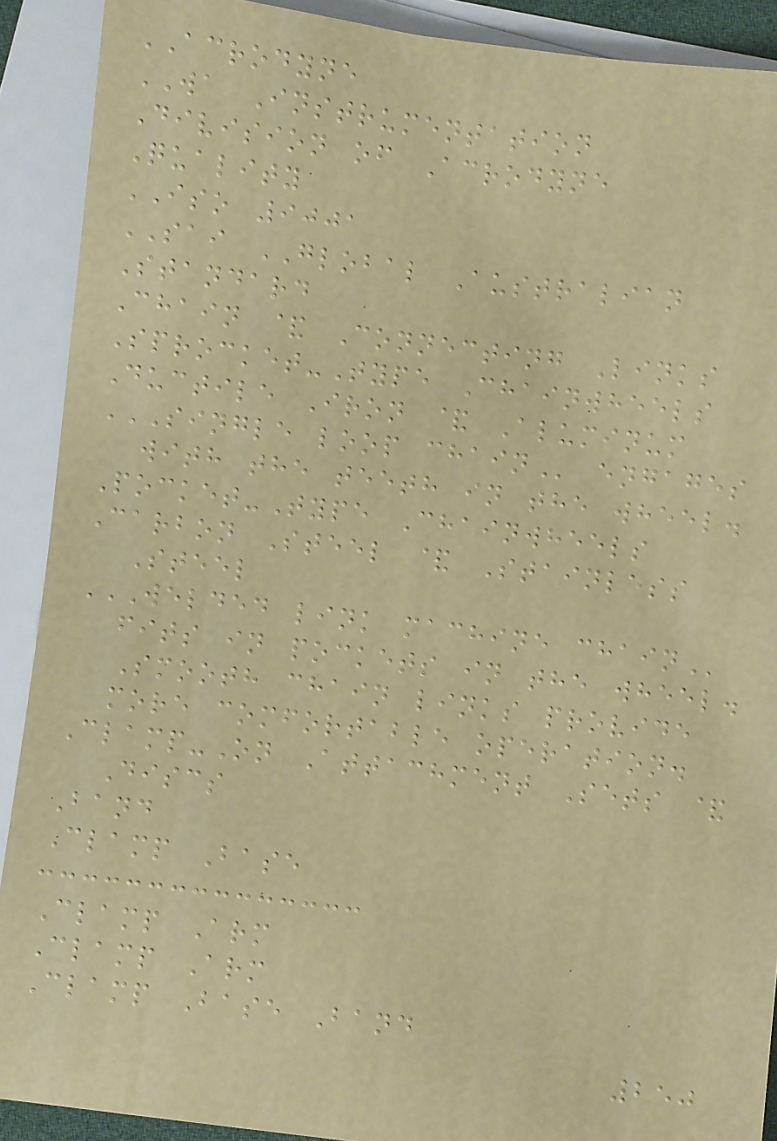ACRODYNE
WA Instrumentation
Division of Acrodyne
Quality
ISO 9001
SAI GLOBAL Australian
Standard
Chain & Connecting Links
Sprocket-Type Chainwheels
Ductile Iron & Aluminum
SINGLE LOOP CHAIN engages
with the teeth in the wheel.
Pocket-Type Chainwheels
Carbon Steel & Stainless
Steel
WELDED LINK MACHINE CHAIN
fits in pockets in the wheel.
Smooth chain links provide
more comfortable operation.
Clamp-On Attachment Sets &
Discs
Band
Clamp Base
Clamp Arm
Clamp Arm
Clamp Base Band
250
